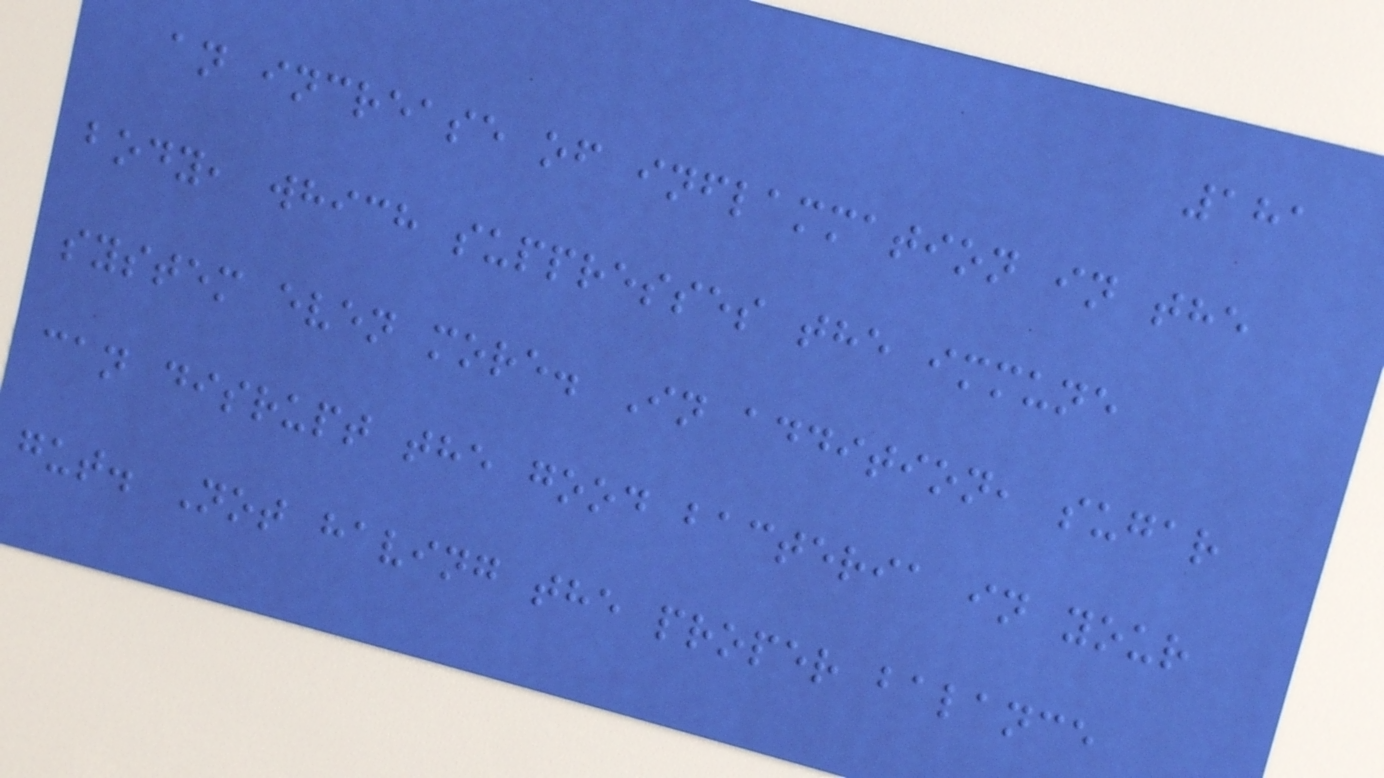181
an increase of inflammation in the
body, which suppresses the immune
system even more. In addition, sugar
can disrupt the good bacteria in your
gut. Not having the proper balance
